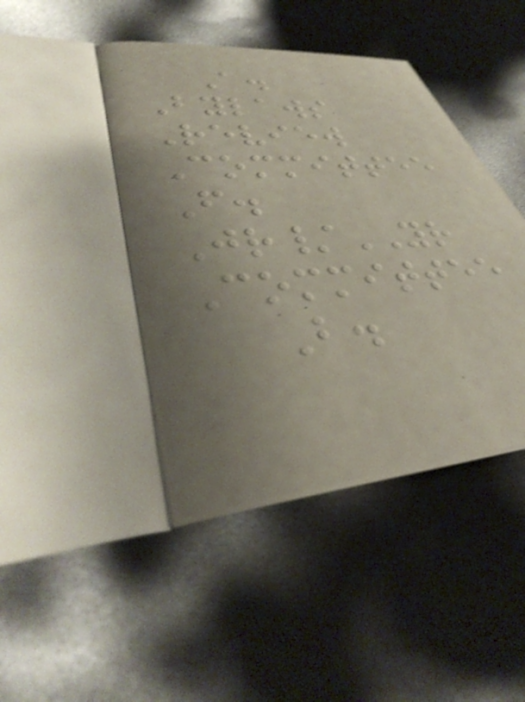A.
Bylaws
Review
Committee
F.
Jr/YR
Committee
B.
